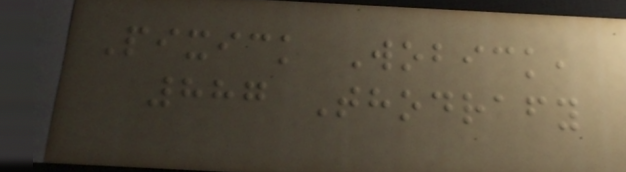Pixick Wobick,
887 Thodrafy
